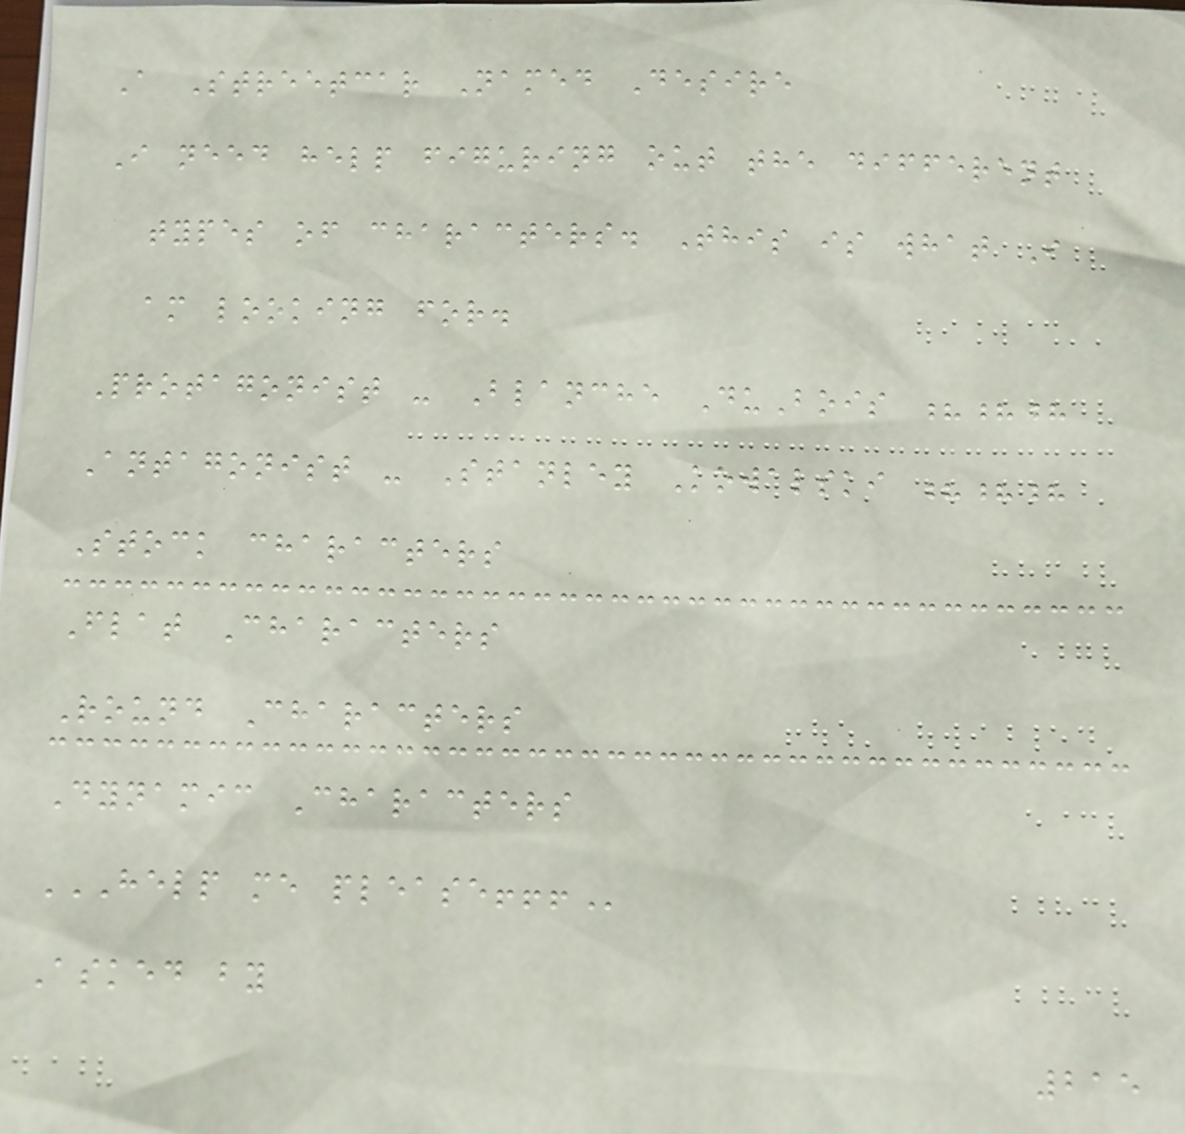A Streetcar Named Desire
I need help figuring out the different
types of characters. This is what I
am looking for.
Protagonist - Blanche DuBois ???
Antagonist - Stanley Kowalski ???
Stock characters
Flat Characters
Round Characters
Dynamic Characters
HELP ME PLEASE!!!
Asked by
215
